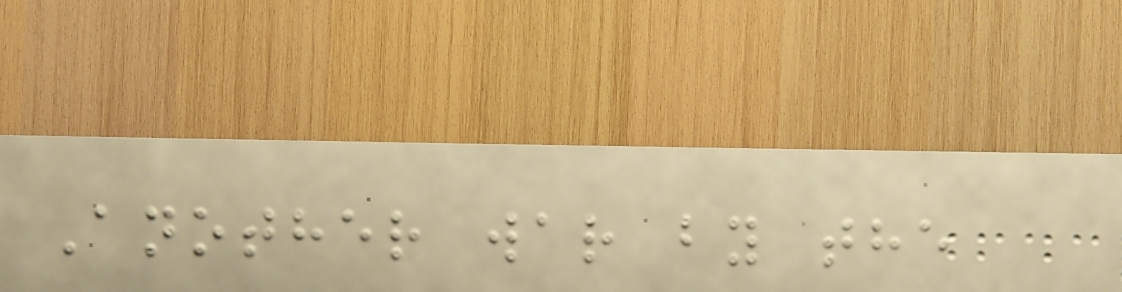Another war by the
